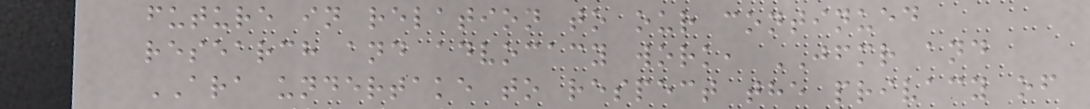future in relation to our continued
research and advocacy work, JFMR and
ARA undertake to respect the privacy of
